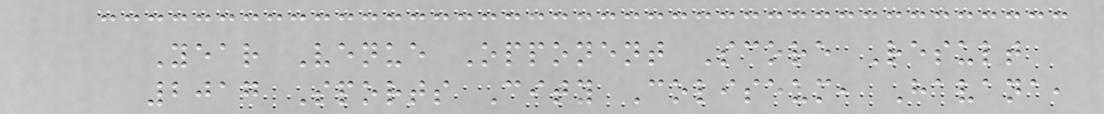Year Venue Opponent Score Result
2017 Sports City Coliseum, Havana,
